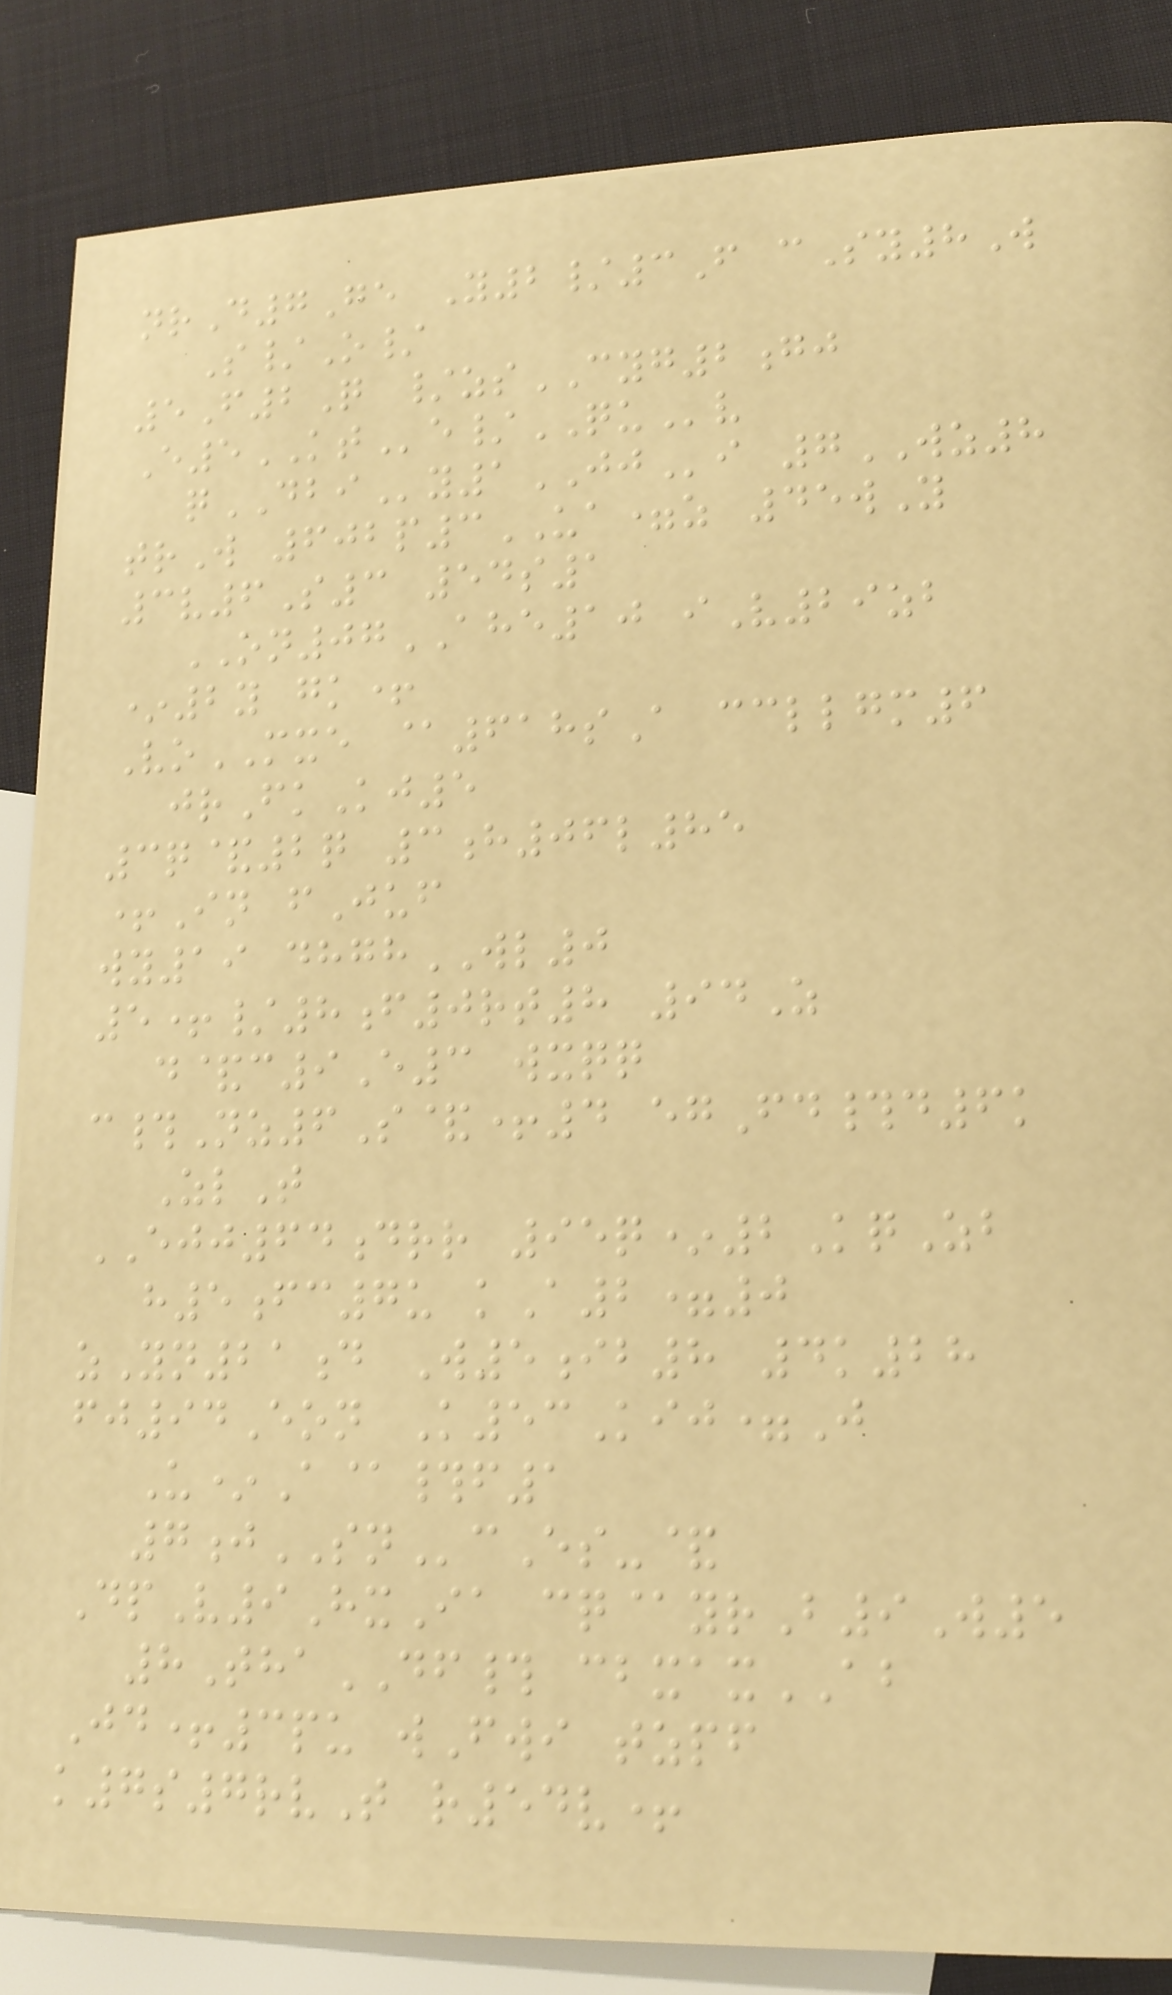nrD7Ge Y2/3F cSy8W
S/O/
5F2Q /zsCYG2gj
E5KTe/QUv
qDBIy1JJi 7WZ8
trW 602p3UA=z 45wY
3v6S3 54s1
ON07AHE10 iV29zb
*2y gk+
VoMXE @618sA ccllgm6
jrFkKj5
3q&2q 3h06l85
+In fJuf
wy19 dhghWL0
5+/8f0rt8 94Z
d&c9E3 wxqq
c#Nz6S&+4 egFd#d6k
ZlT
EJJ64drr 95q*2KqZb
h5fc7u kA2=0
zYn21d W5ib8 4k28
fj94Eon K53Kij=J
U*A@#f1
7jSNcEs-&
DpV9HxIa cq@yrB9W5
8ThaDF# cbxaxAB
Jd+3pu wFwi tzpf
k7s7rvT r54v+
